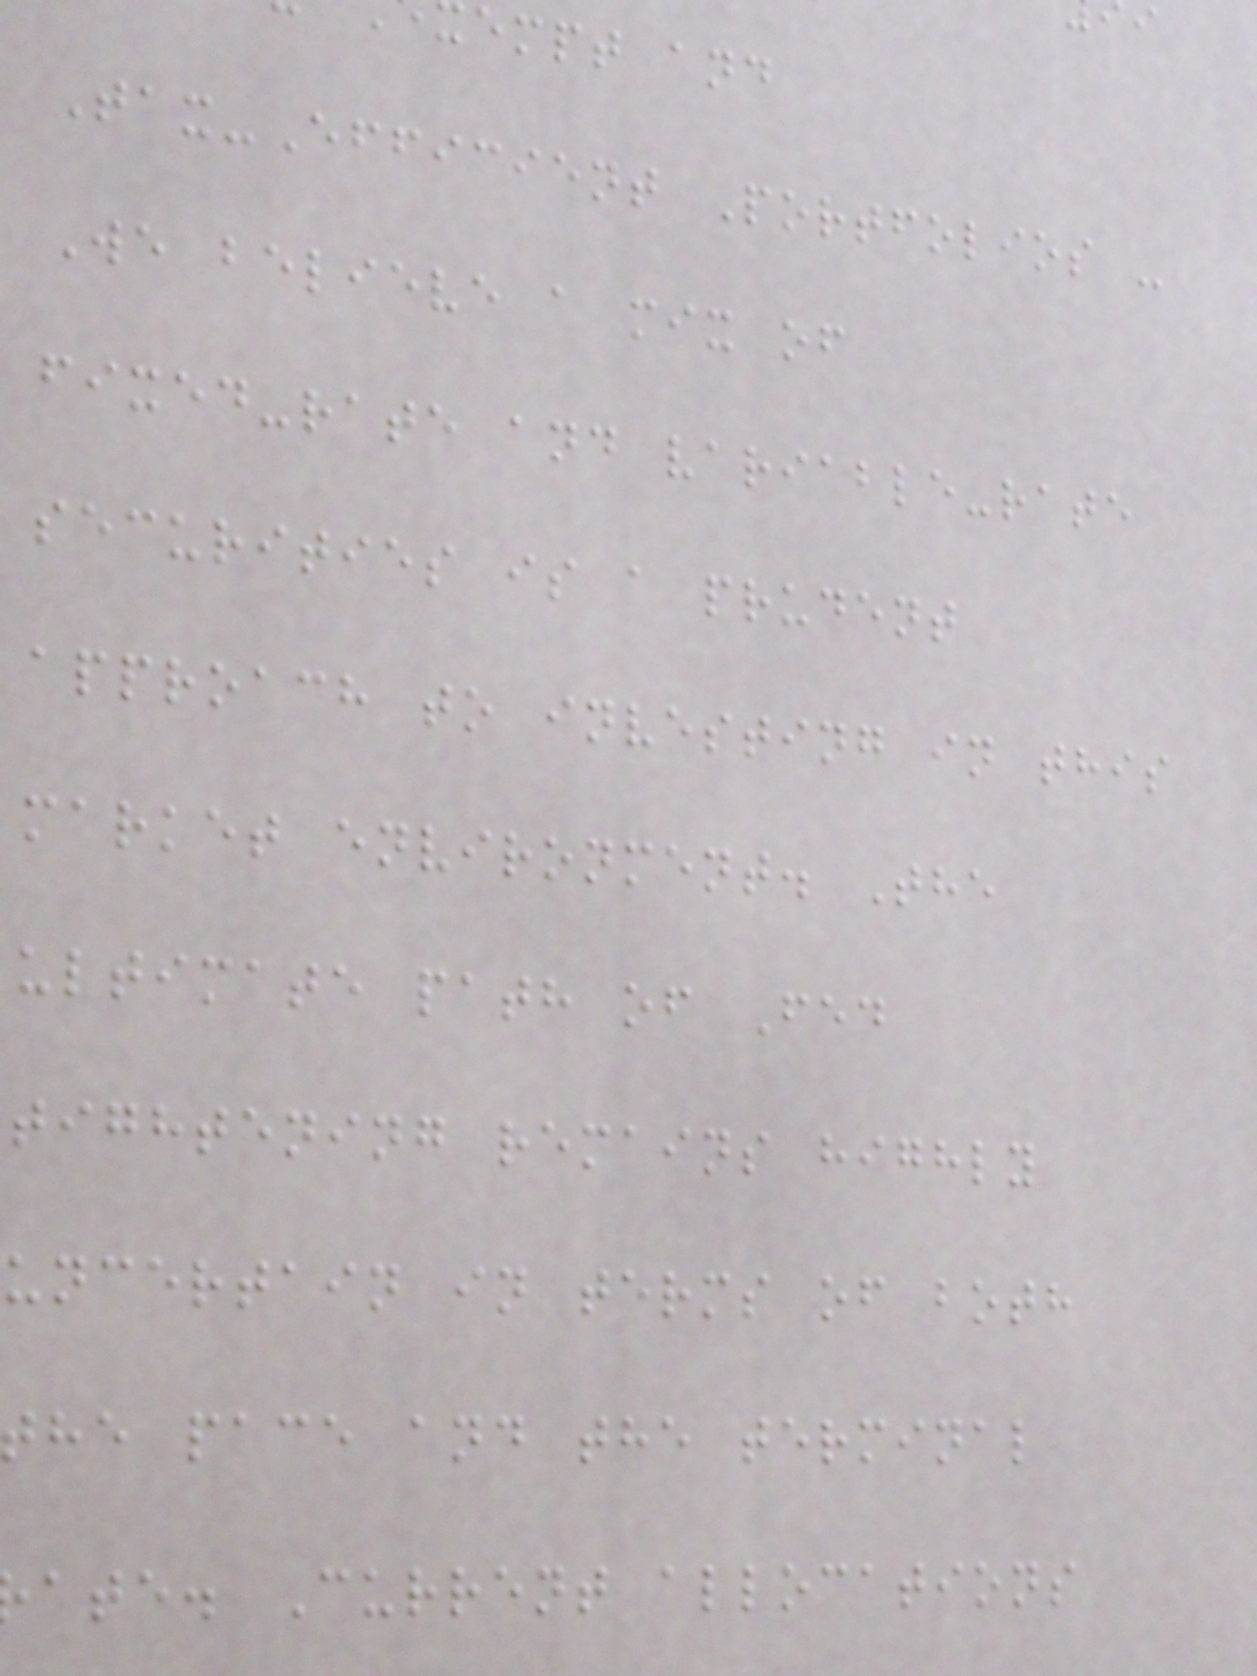empt and
Tax-Efficient Portfolios -
We believe a mix of
fixed-rate and variable-rate
securities is a prudent
approach to investing in this
market environment. The
ultimate path of Fed
tightening remains highly
uncertain in terms of both
the pace and the terminal
ate. Current allocations
